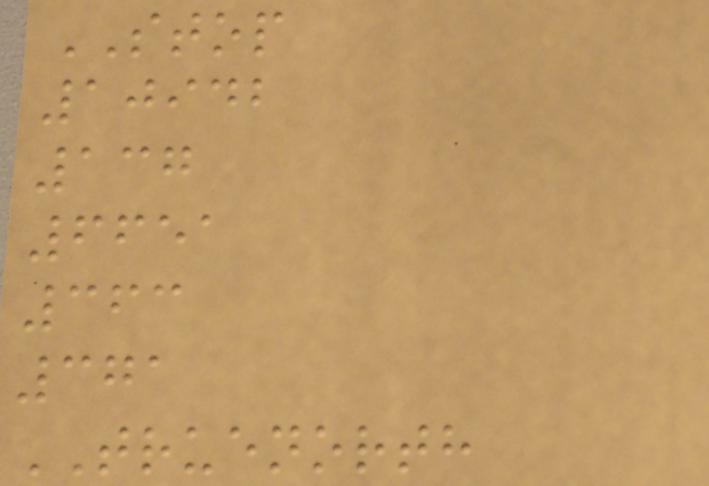STOP
10942
137
6651
363
371
TRUENORTH
